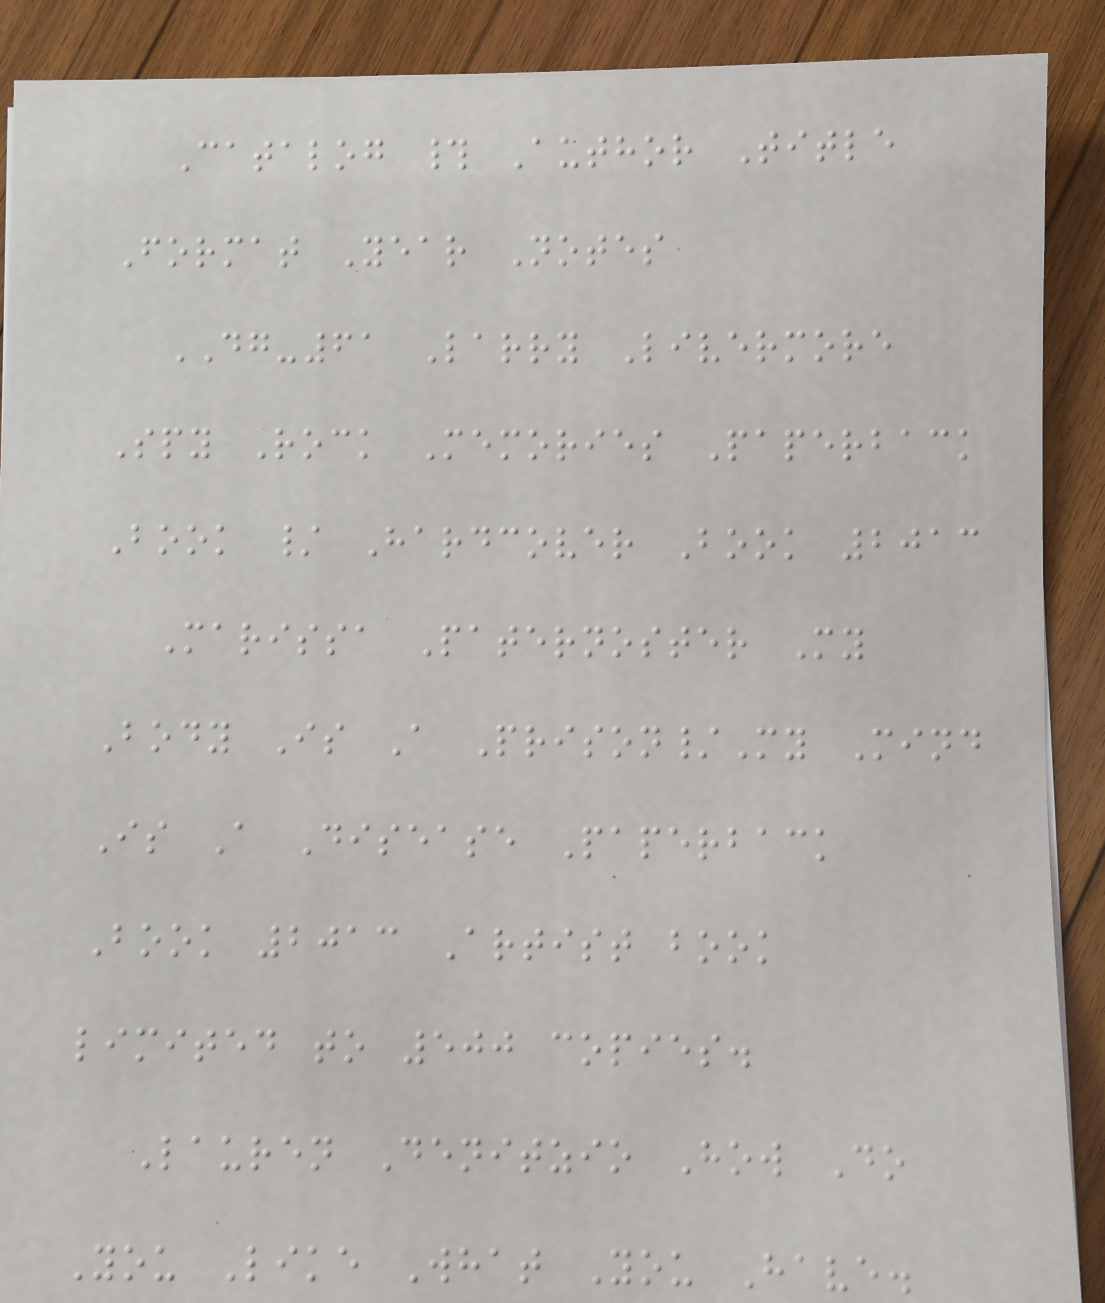Catalog # Author Title
Format Year Notes
DG-61 Larry Livermore
Spy Rock Memories Paperback
Book / Hardcover Book 2013
Marissa Paternoster My
Body Is A Prison/My Mind
Is A Disease Paperback
Book 2013 Artist book
limited to 500 copies.
Lauren Denitzio How Do
You Like What You Have.
